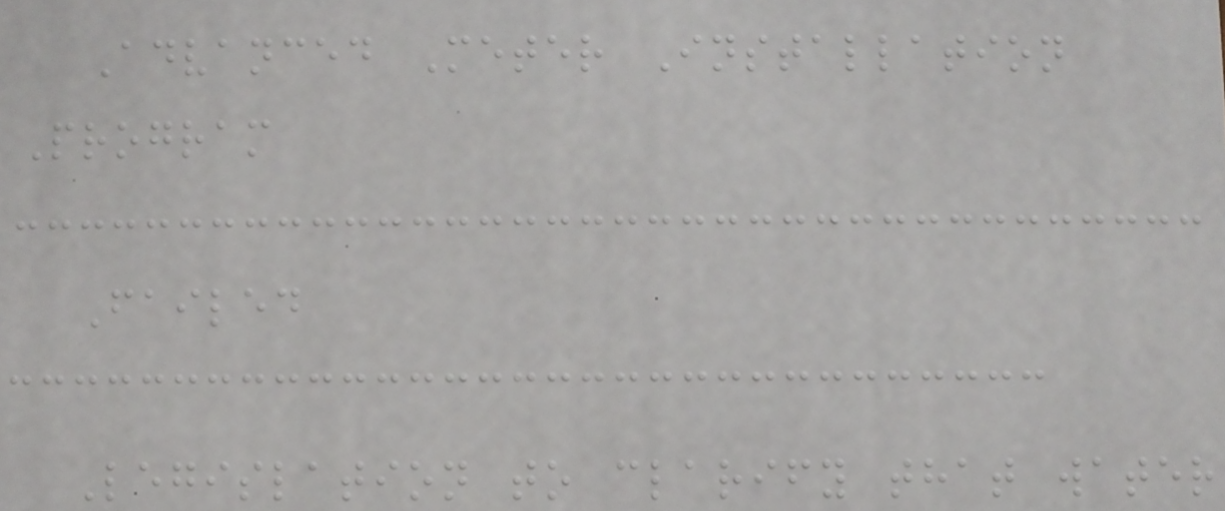Advanced Meter Installation
Program
Failed
Legislation to clarify that water
